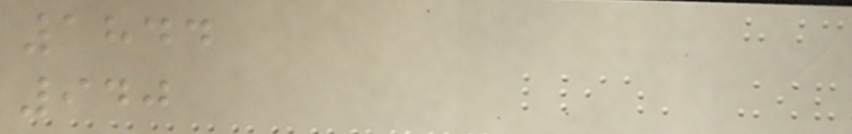1844
940
